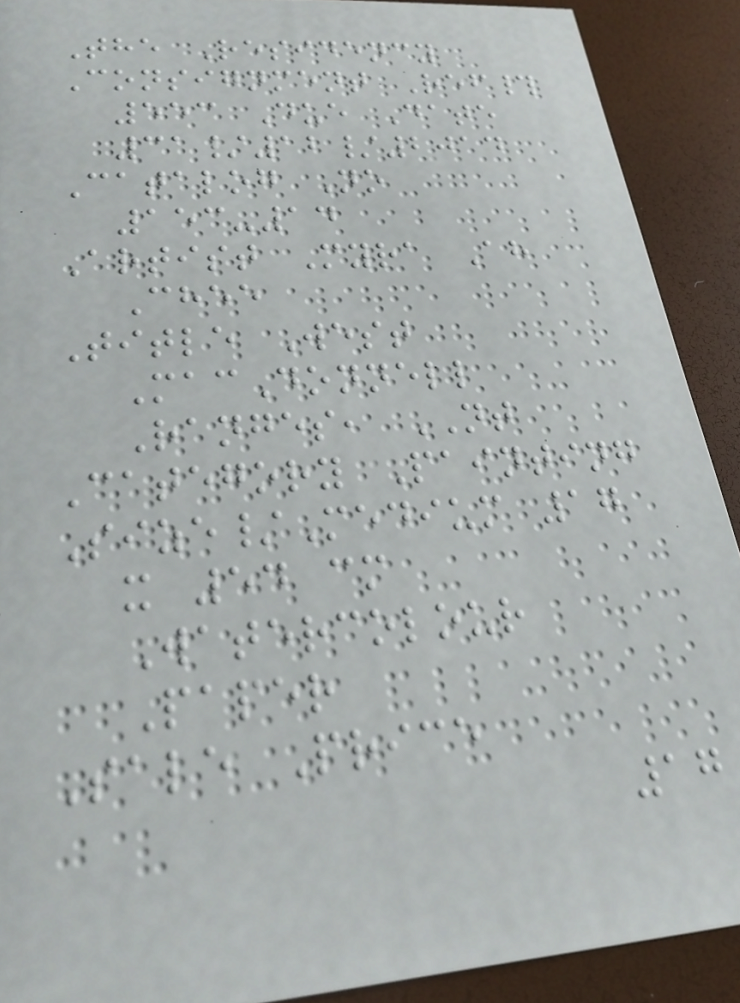The Residency
Consignment Ref#
553 Due Date
31/12/2014
Catalog No
153-14
Artist Myra Ah
Chee
Title West
MacDonnell
Ranges, NT
Category Painting
Size/Medium 17
x 54 cm
Watercolour
Paper
Sale Price
17
